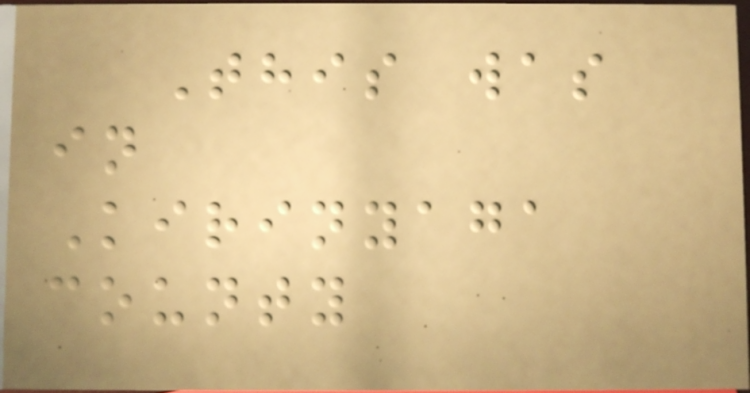This was
in
Kirinyaga
county
